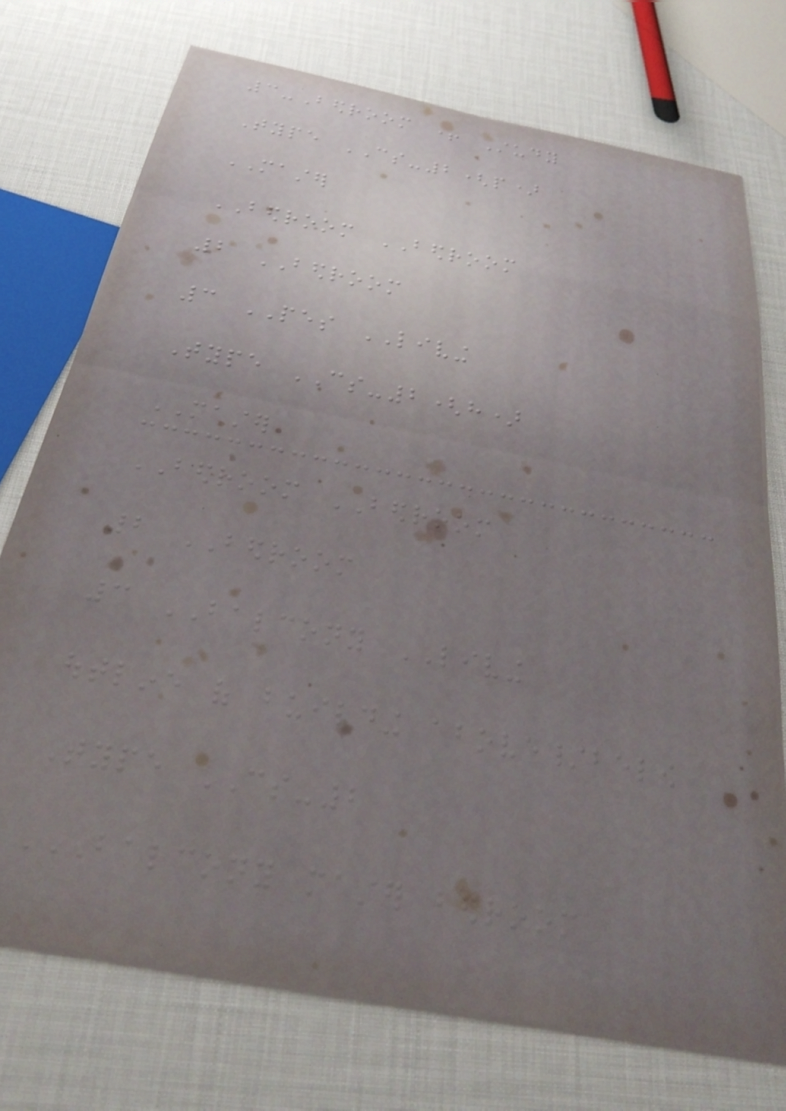3-Bedroom + Study
Type CS-2(p)
MASTER
BEDROOM BEDROOM
2 BEDROOM
3 PES LIVING
Type CS-2(h)
MASTER
BEDROOM BEDROOM
2 BEDROOM
3 BALCONY LIVING
outline of building above/below
Type CS-2
BALCONY MASTER BEDROOM
